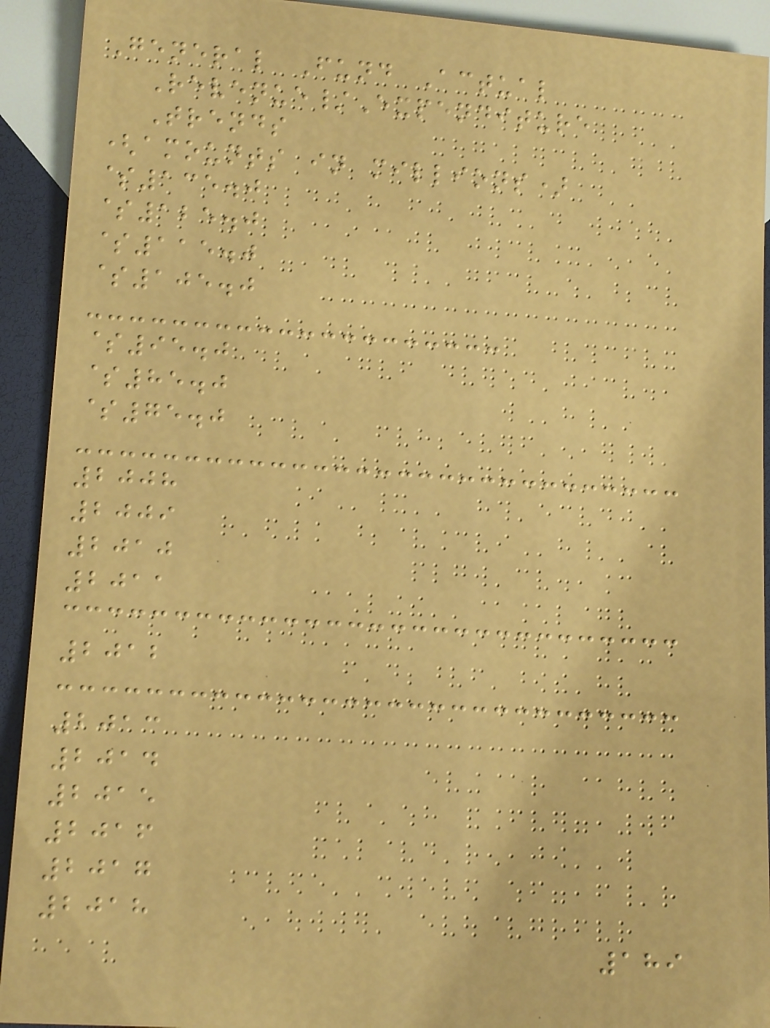General Fund Actual
Revenue/Expenditure
Trends
(amounts in millions)
$135.0
$125.0
$115.0
$105.0
$95.0
$85.0
$75.0
2008
2009
2010
2011
2012
2013
2014
2015
2016
2017
2018
189
